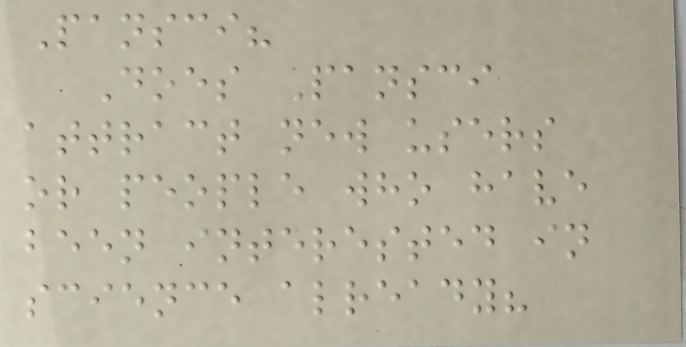Pansci?
Does Pansci
attract new users
or people who have
been interested in
science already?
